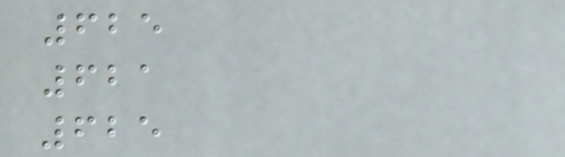625
621
625
